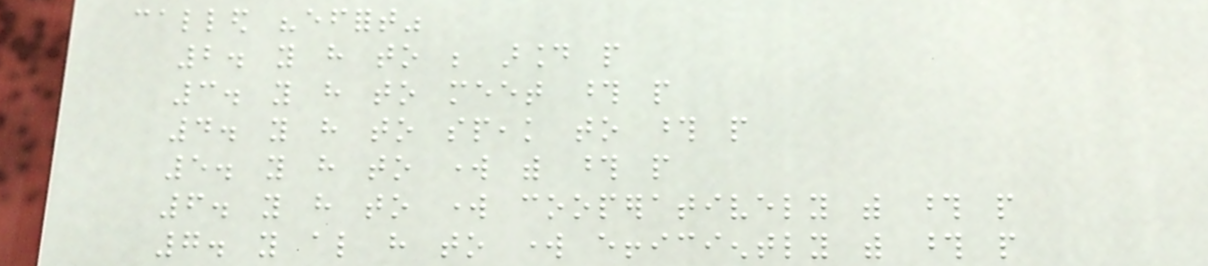called "effort"
2. you have to be around people
3. you have to meet those people
4. you have to speak to those people
5. you have to work with those people
6. you have to work cooperatively with those people
7. you also have to work efficiently with those people
